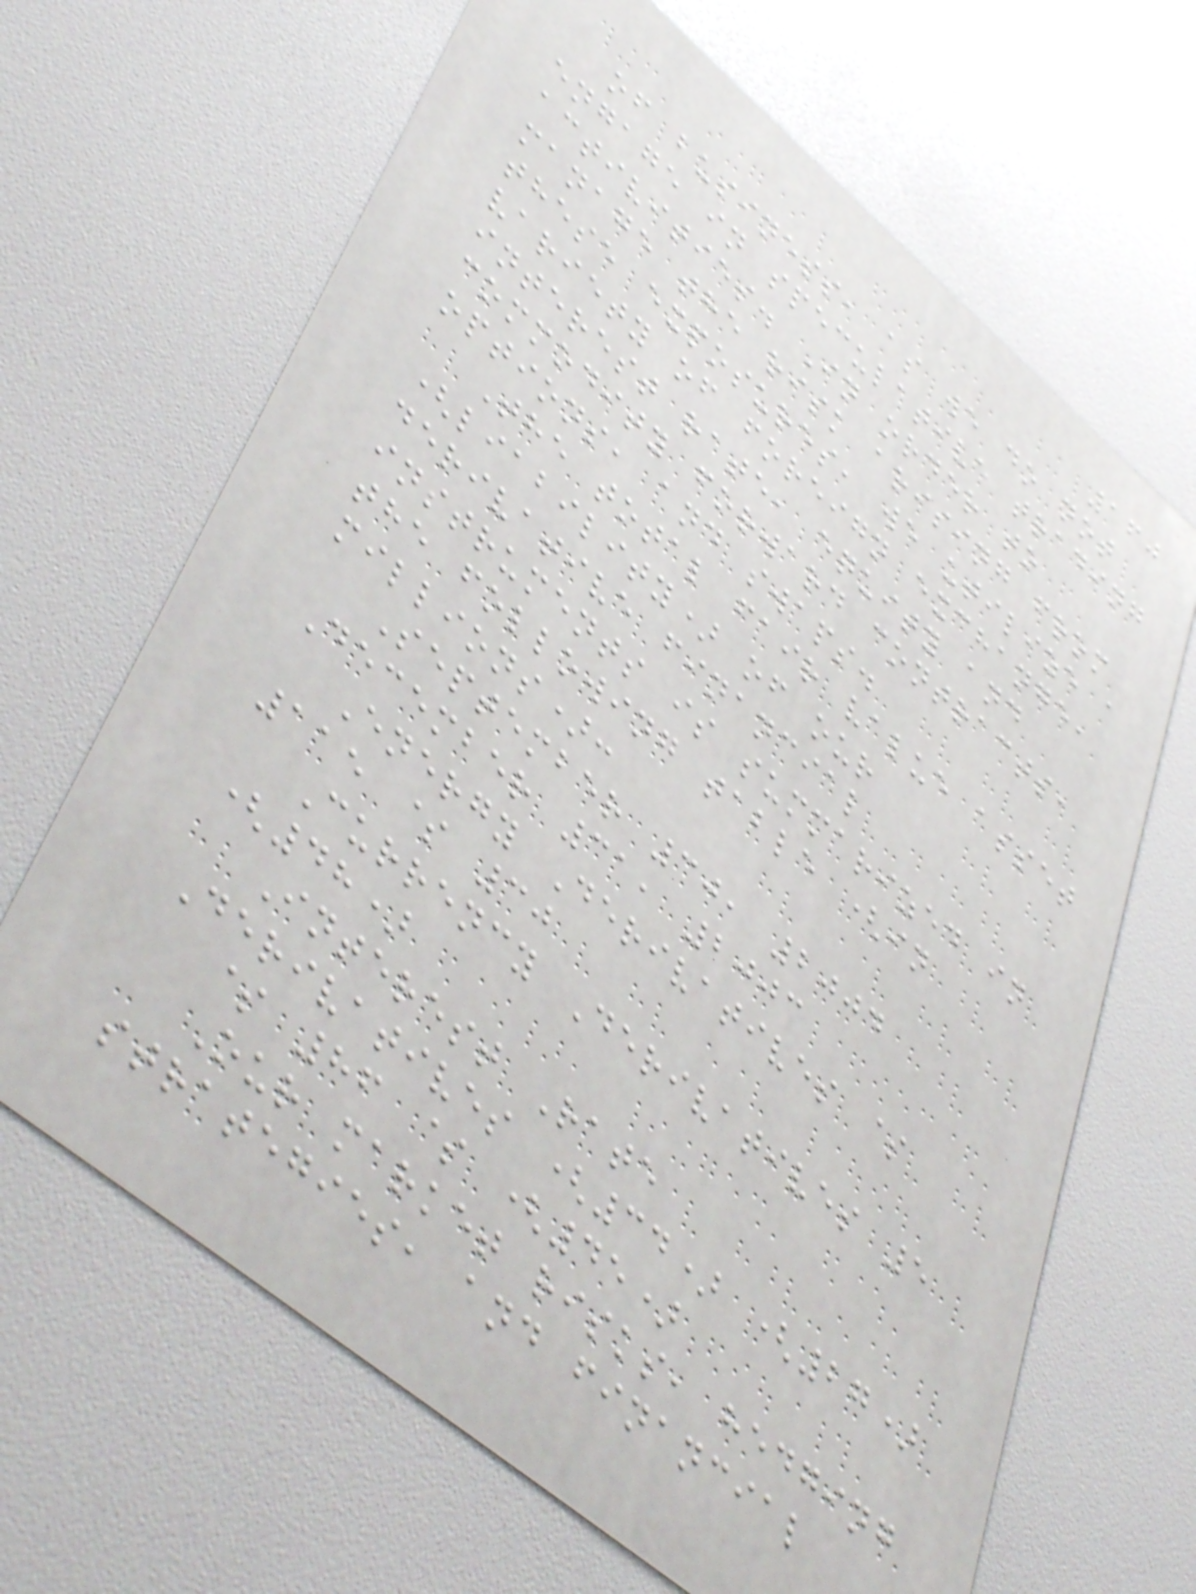160
of business, as we do not
engage in speculative trading
activities. In order to
manage the risk arising from
these exposures, we utilize a
variety of foreign exchange,
interest rate, equity and
commodity forward contracts,
options, and swaps.
The total fair value asset
(liability) of our
derivative financial
instruments is summarized in
the following table (in
millions):
September 30, 2004
December 31, 2003
Energy Derivatives $
115 $ 30
Currency Derivatives 5
(48)
Interest Rate
Derivatives (34) (27)
$ 86 $ (45)
Our market risks, hedging
strategies, and financial
